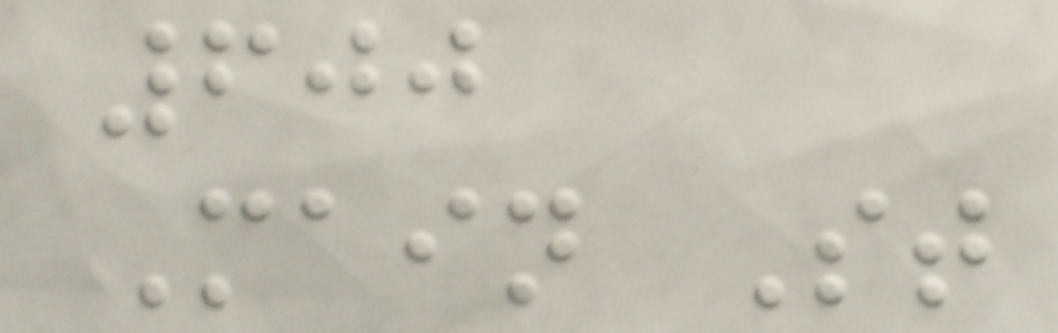600
Main St
